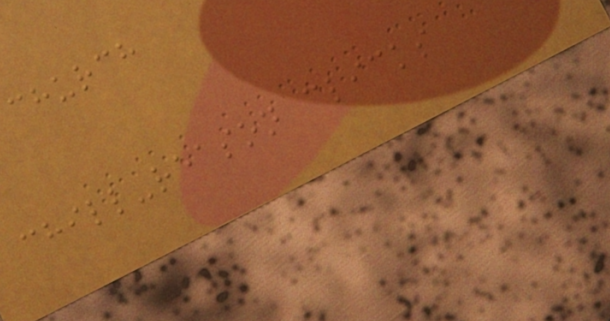church
chill-reason clicks
